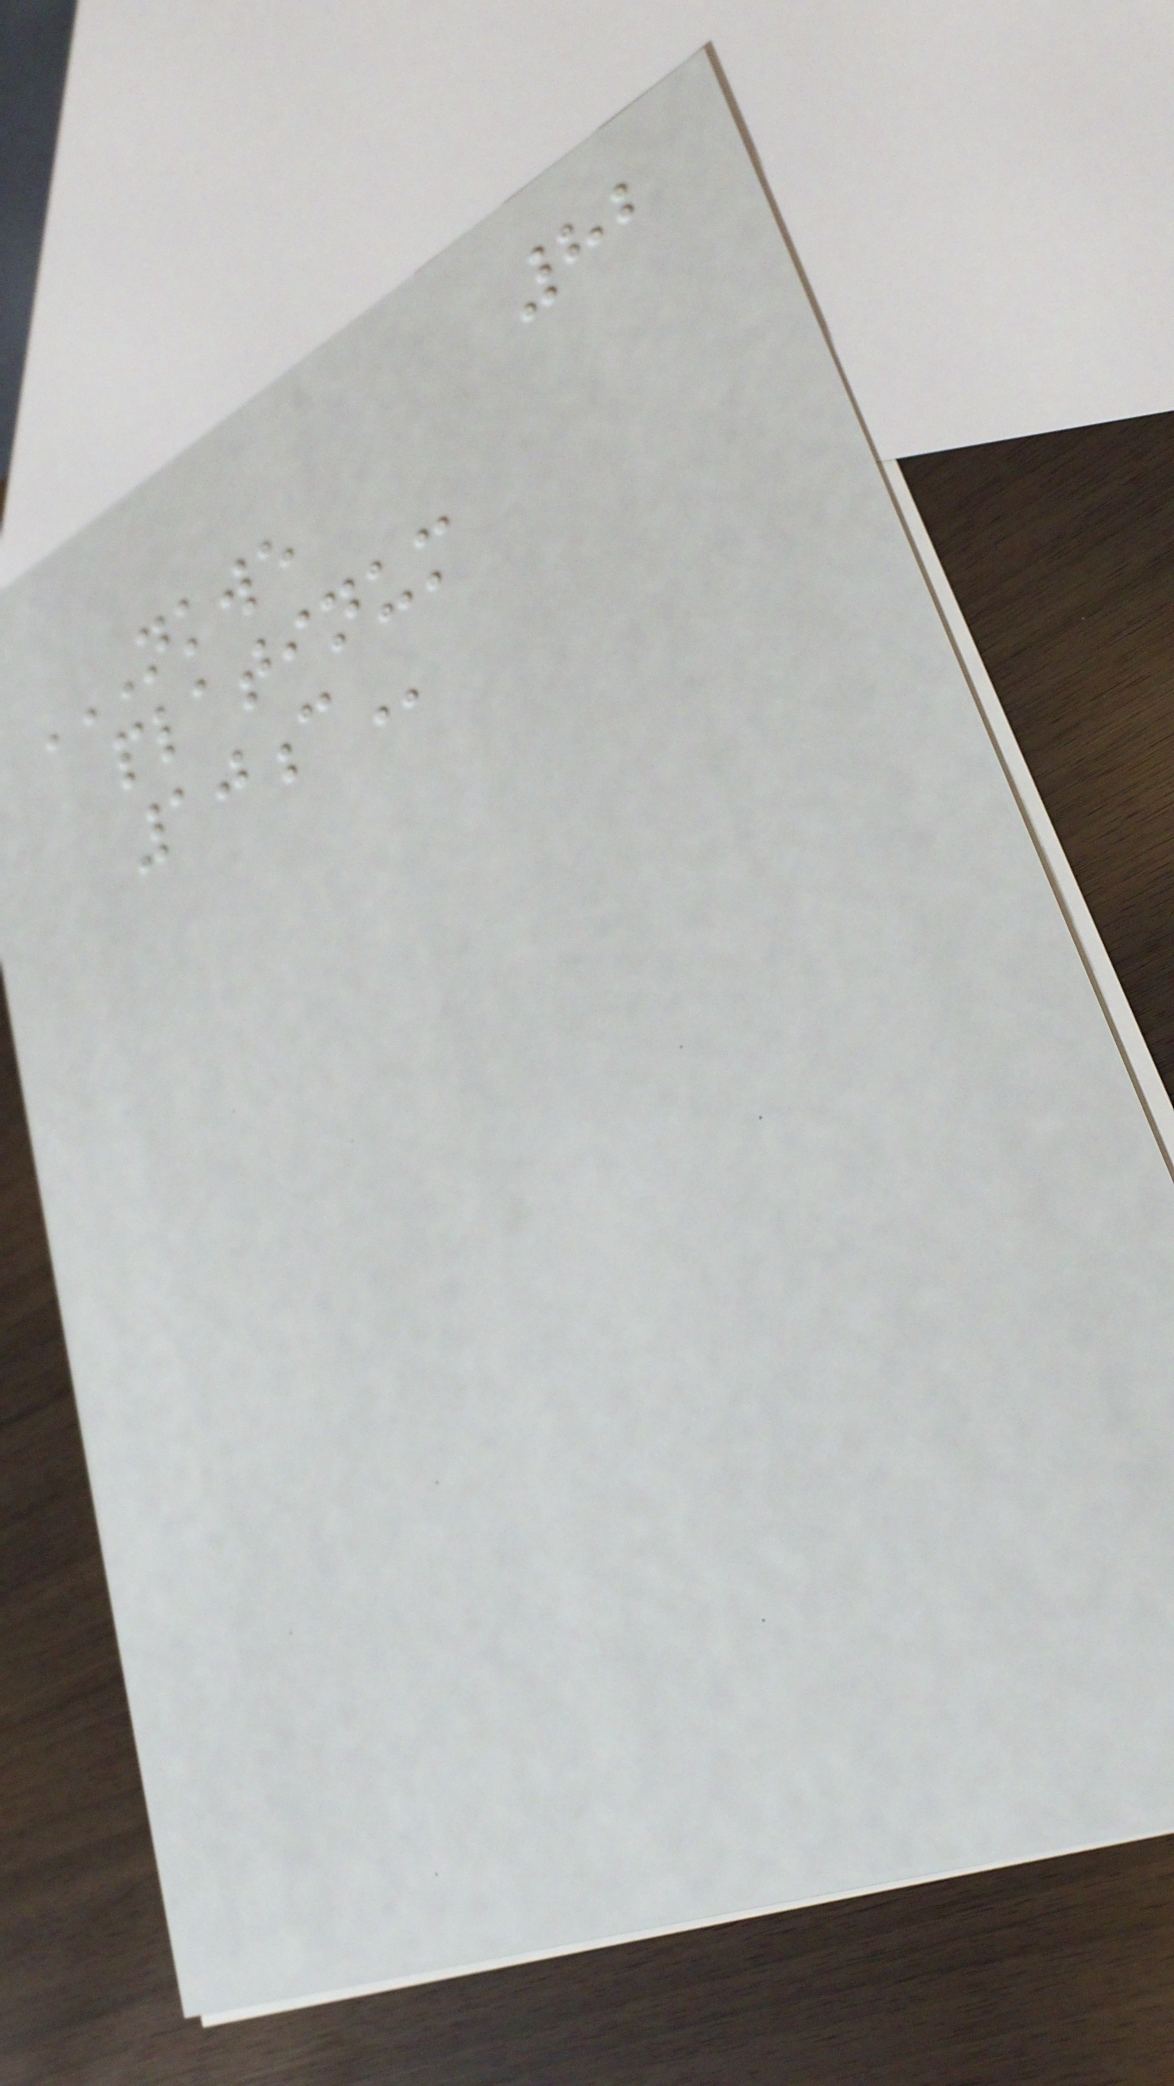82
NKWE
PLATINUM
10C
